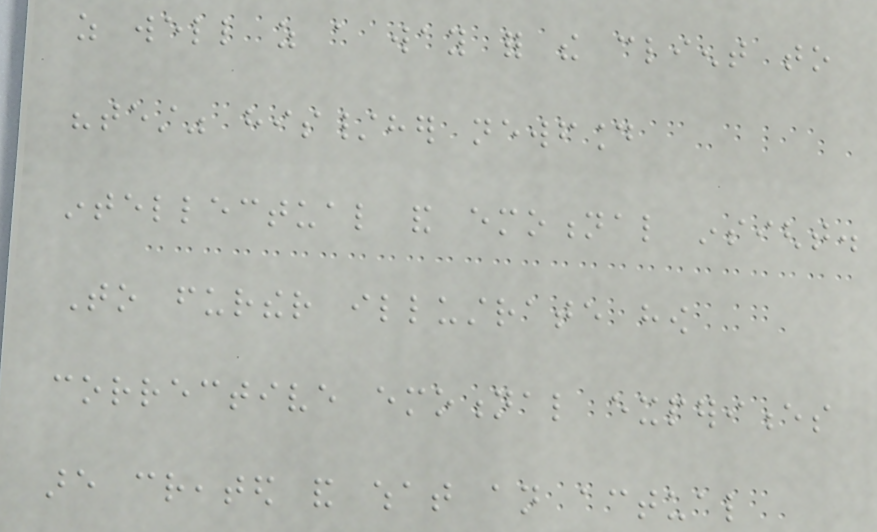as well as a way for the client to
"test" his/her newfound
intellectual and emotional insight.
To further illustrate how
corrective emotional experiences
are created and what an actual
